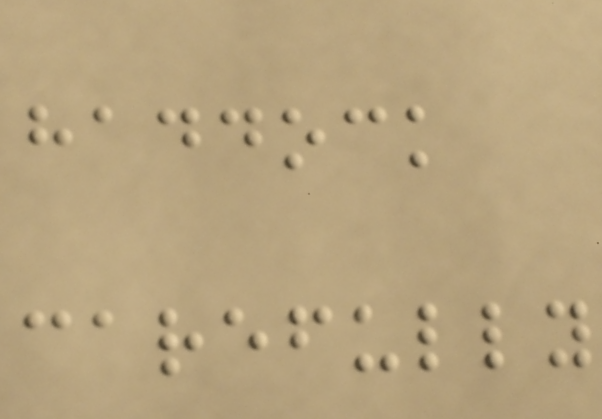haddock
carefully
